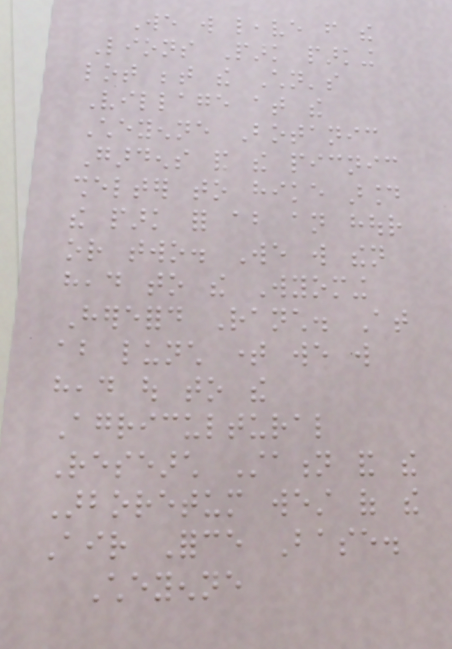We will leave from the
Lions Park parking
lot between the Children's
Village at the
Cheyenne Botanic
Gardens and the picnic
shelter to hike around
the park for about an hour
or two. We will then
head to the Wyoming
Hereford Ranch. At
about lunch time we will
head out to the
Agricultural
Research Station and the
Arboretum west of the
Air Force Base.
Cheyenne
